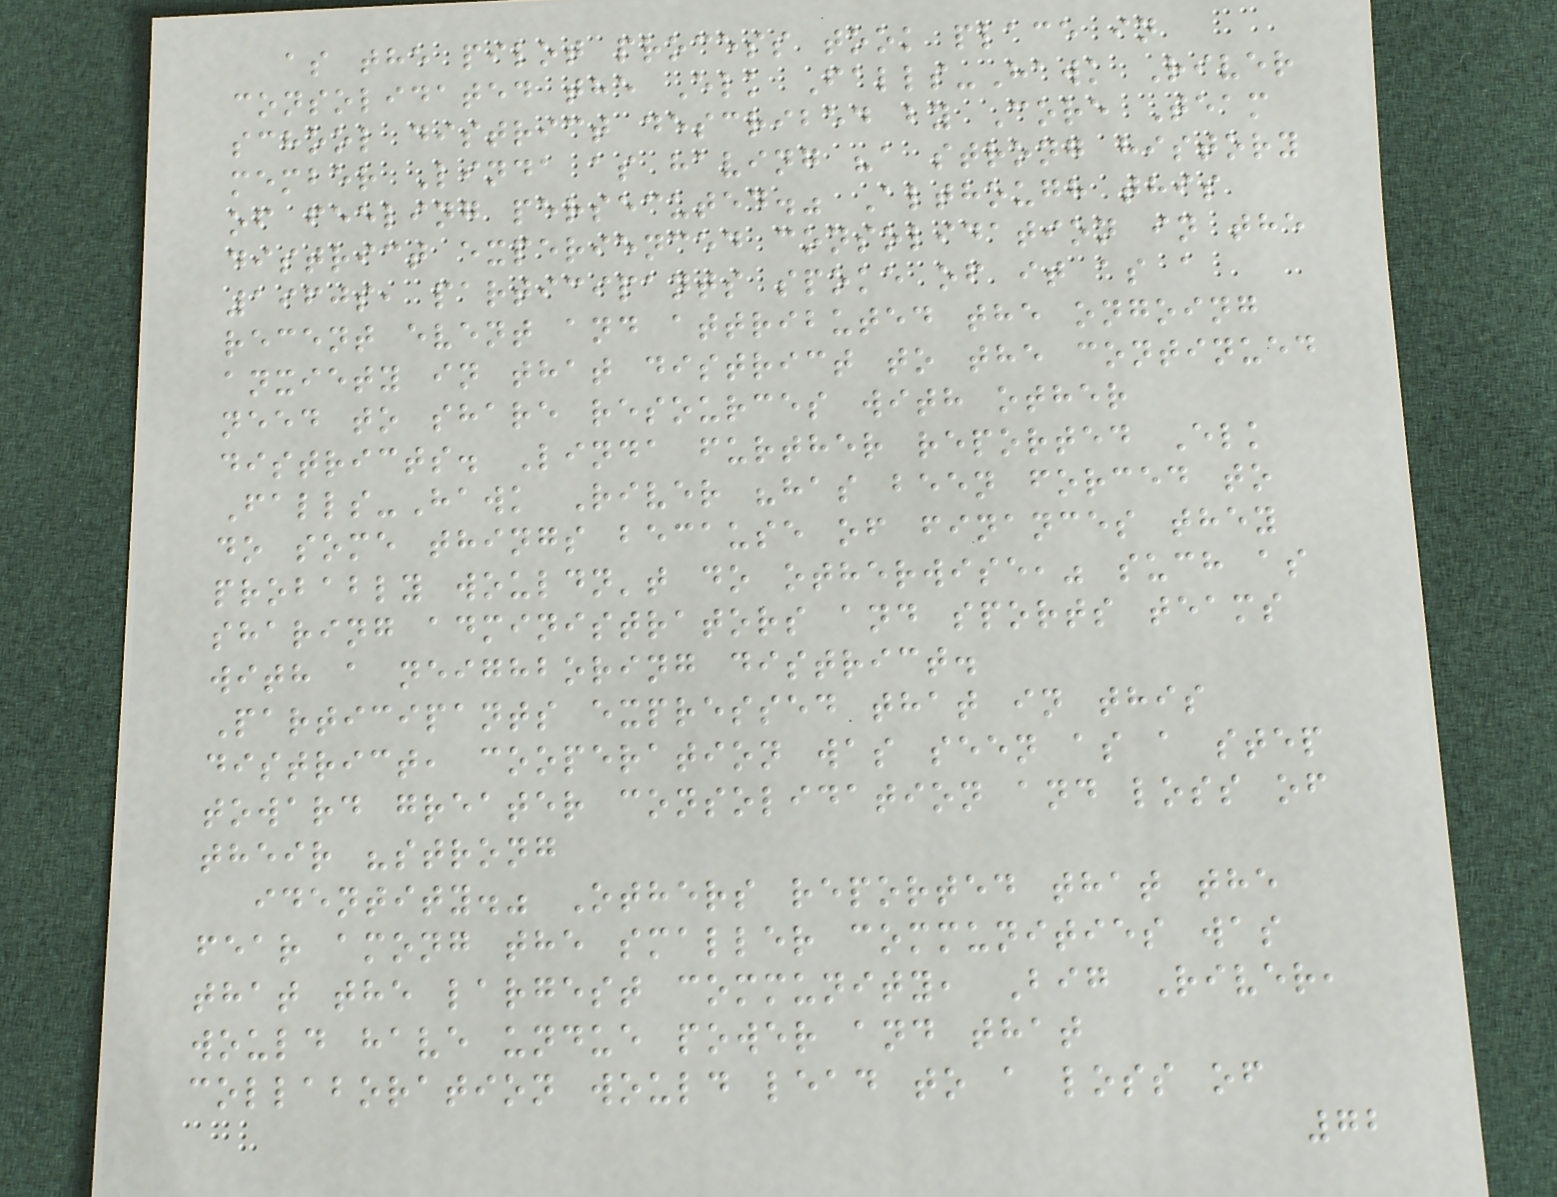as the pilot process took place in
consolidated the Elk Falls-Hawk River
school district described by Core Team
member Linda as having "a strong history
of feeling persecuted." Although this
district experienced consolidation in the
1960s, participants spoke of it as a
recent event and attributed the ongoing
anxiety in that district to the continued
need to share resources with other
districts. Linda further reported Elk
Falls-Hawk River "has been forced to
do some things because of finances they
probably wouldn't do otherwise," such as
sharing administrators and sports teams
with a neighboring district.
Participants expressed that in this
district, cooperation was seen as a step
toward greater consolidation and loss of
their "strong
identity." Others reported that the
fear among the smaller communities was
that the largest community, Big River,
would have undue power and that
collaboration would lead to a loss of
72
